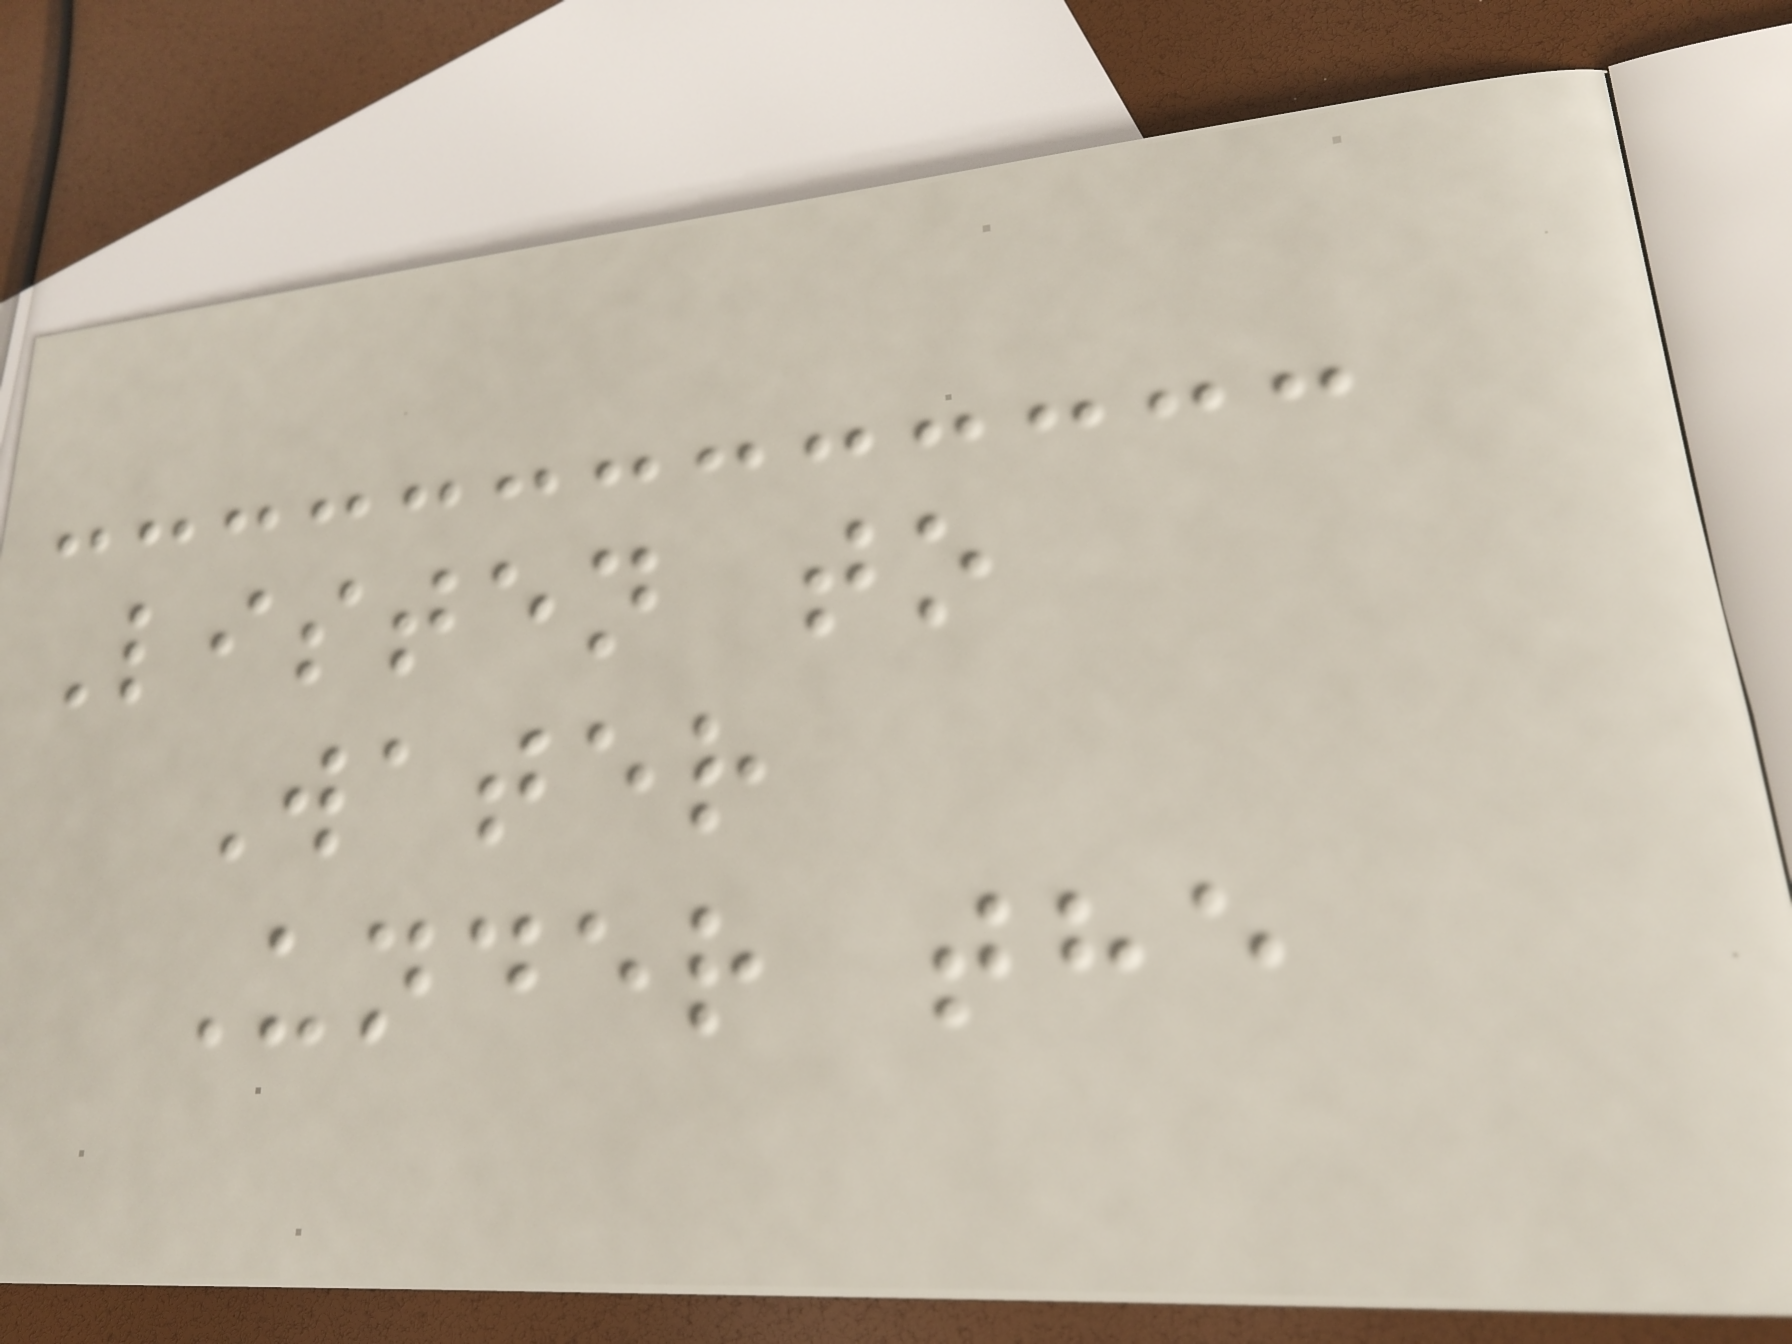Listen to
Water
Under the
